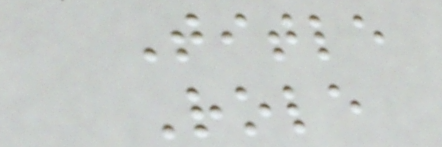Title
Role
